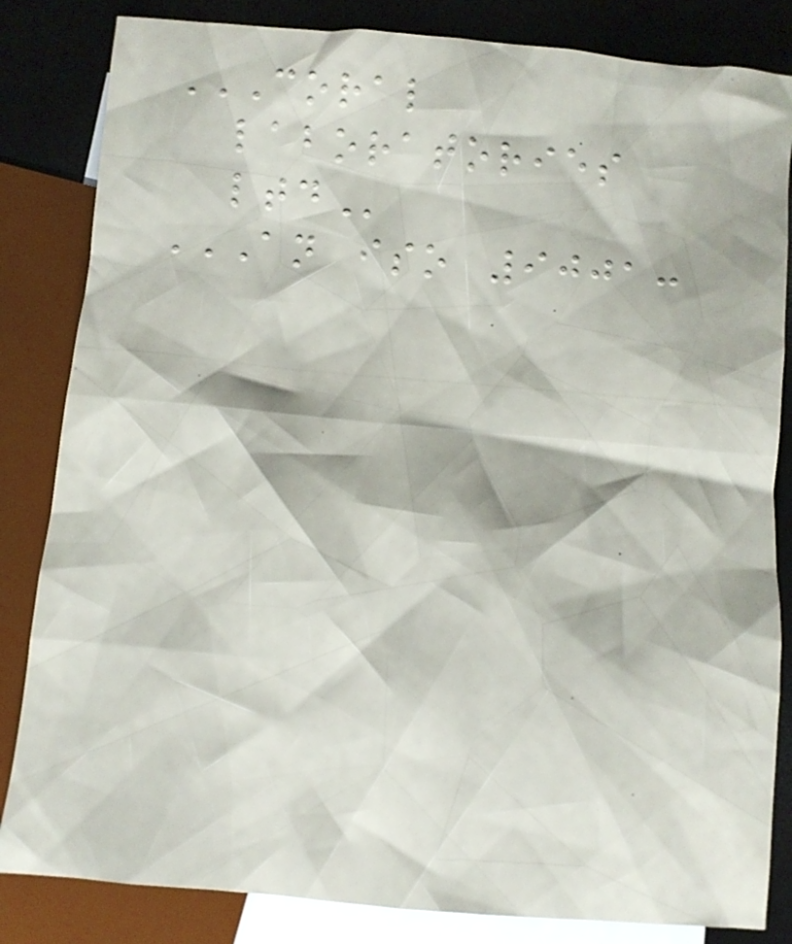CORAL
LABORATORIES
LTD
AN ISO 9001:
